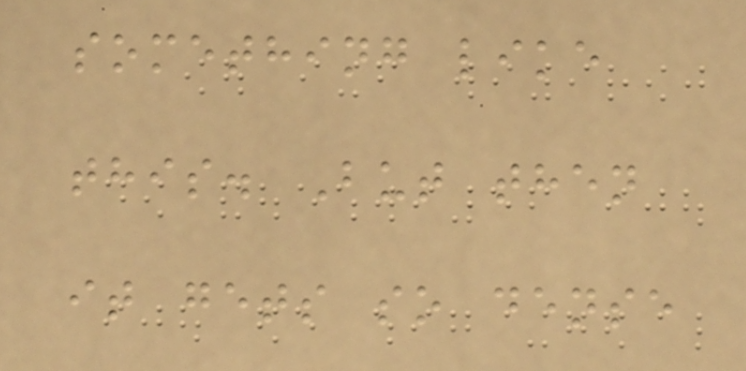something like
this. But then
it gets so dense
